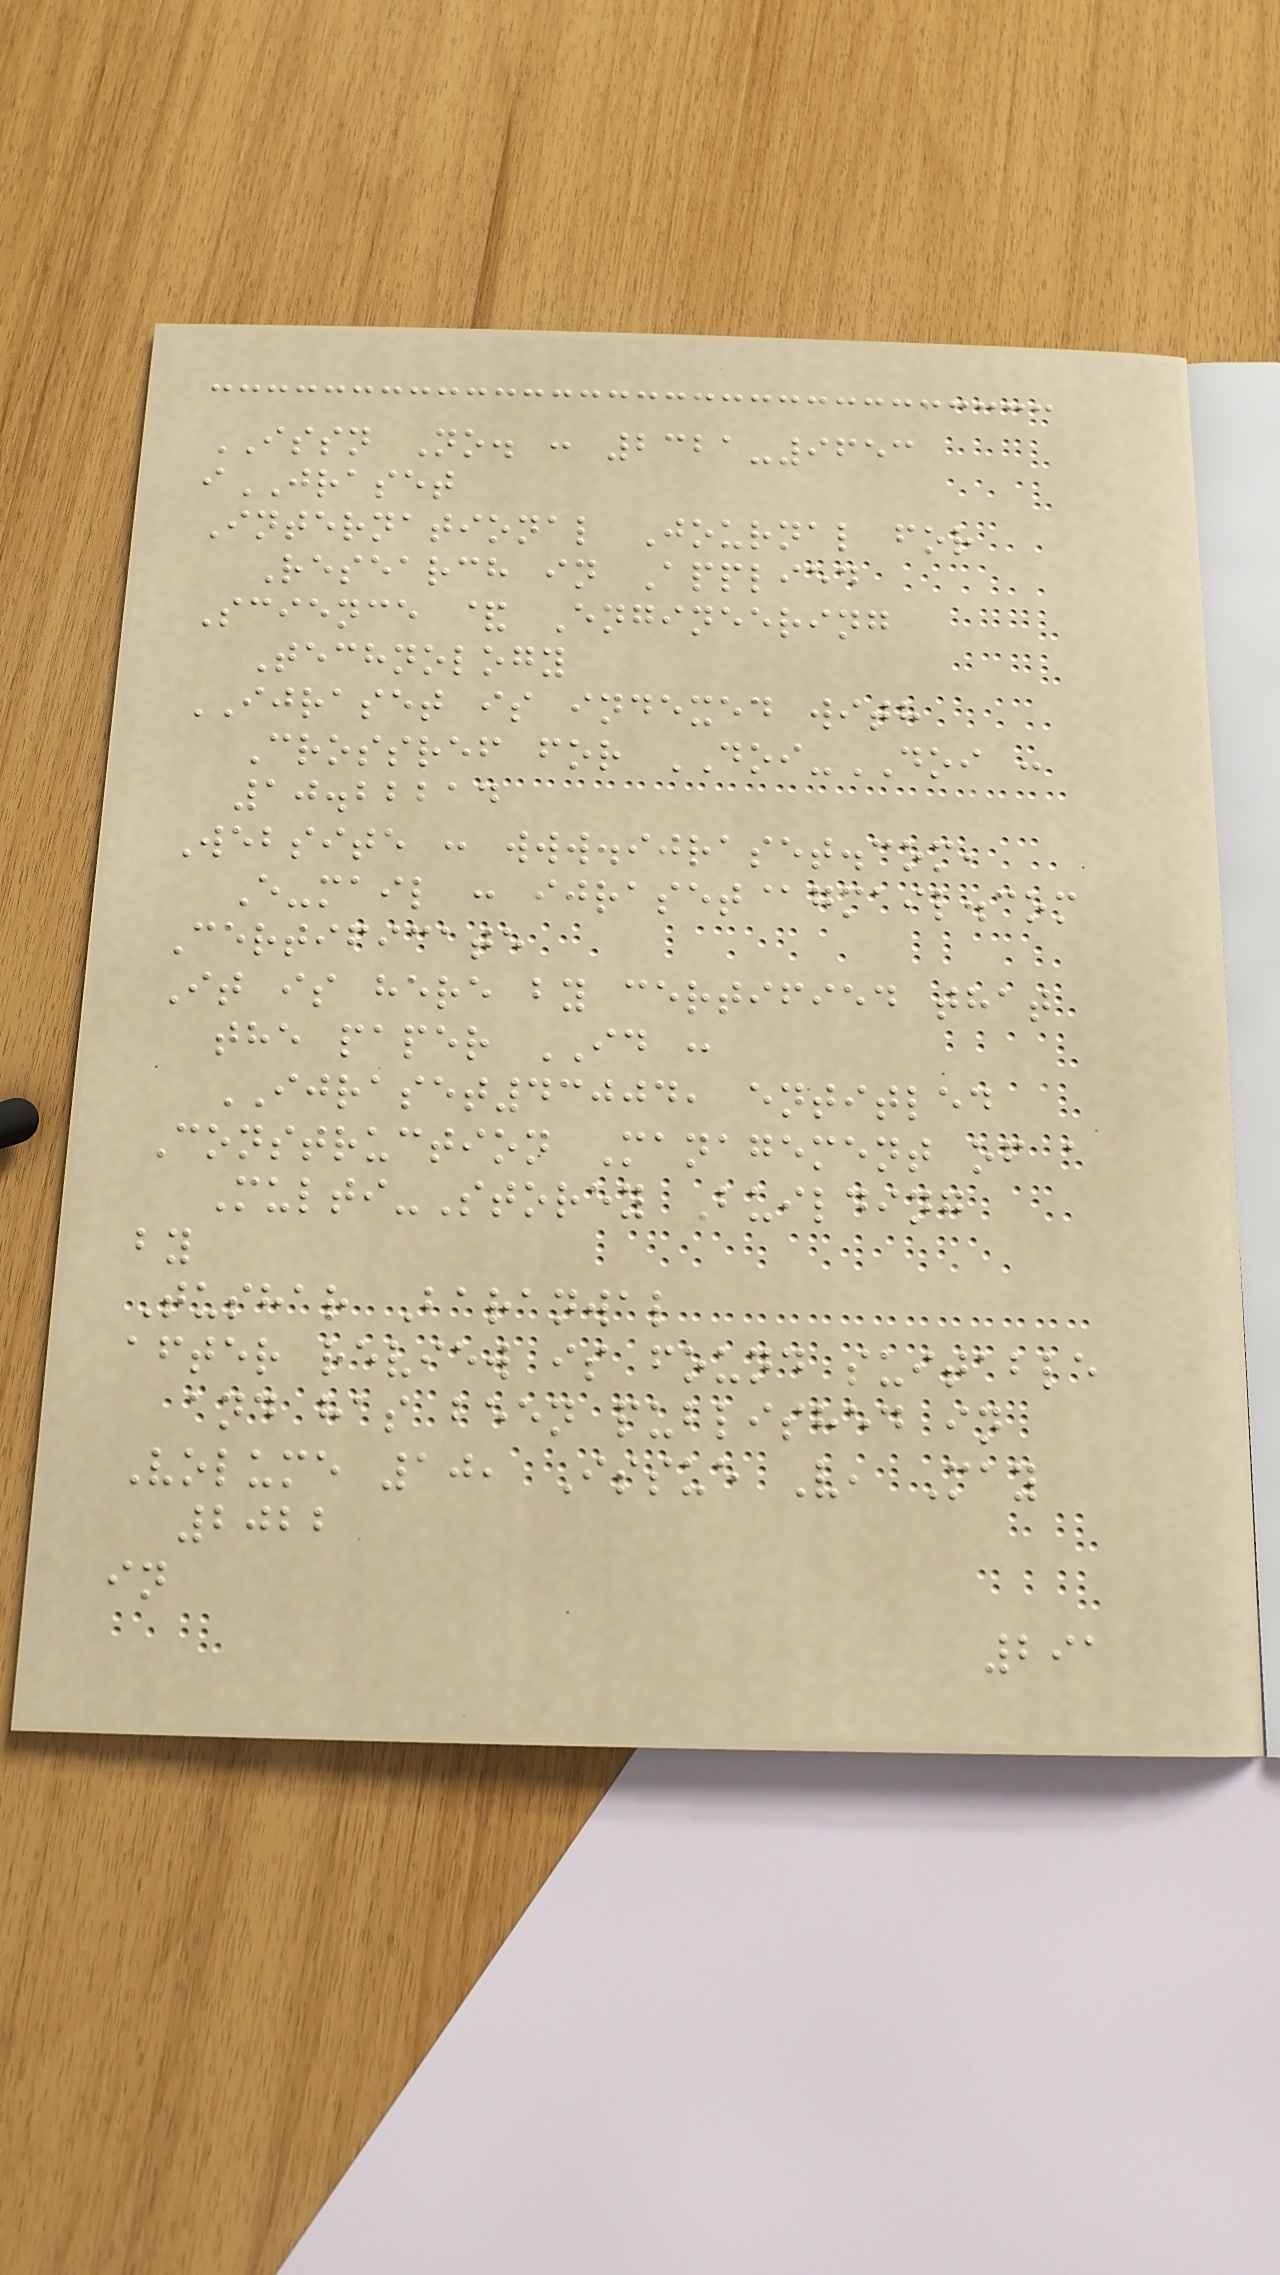ISSN No. : 2321-9653
iJRASET
International Journal for
Research in Applied
Science & Engineering
Technology
IJRASET is indexed with
Crossref for DOI-DOI :
10.22214
Website : www.ijraset.com,
E-mail : ijraset@gmail.com
Certificate
It is here by certified that
the paper ID :
IJRASET43004, entitled
Construction Management of a
Multi-Storey Building
by
Tushar Baranwal
after review is found suitable
and has been published in
Volume 10, Issue V, May
2022
in
291
